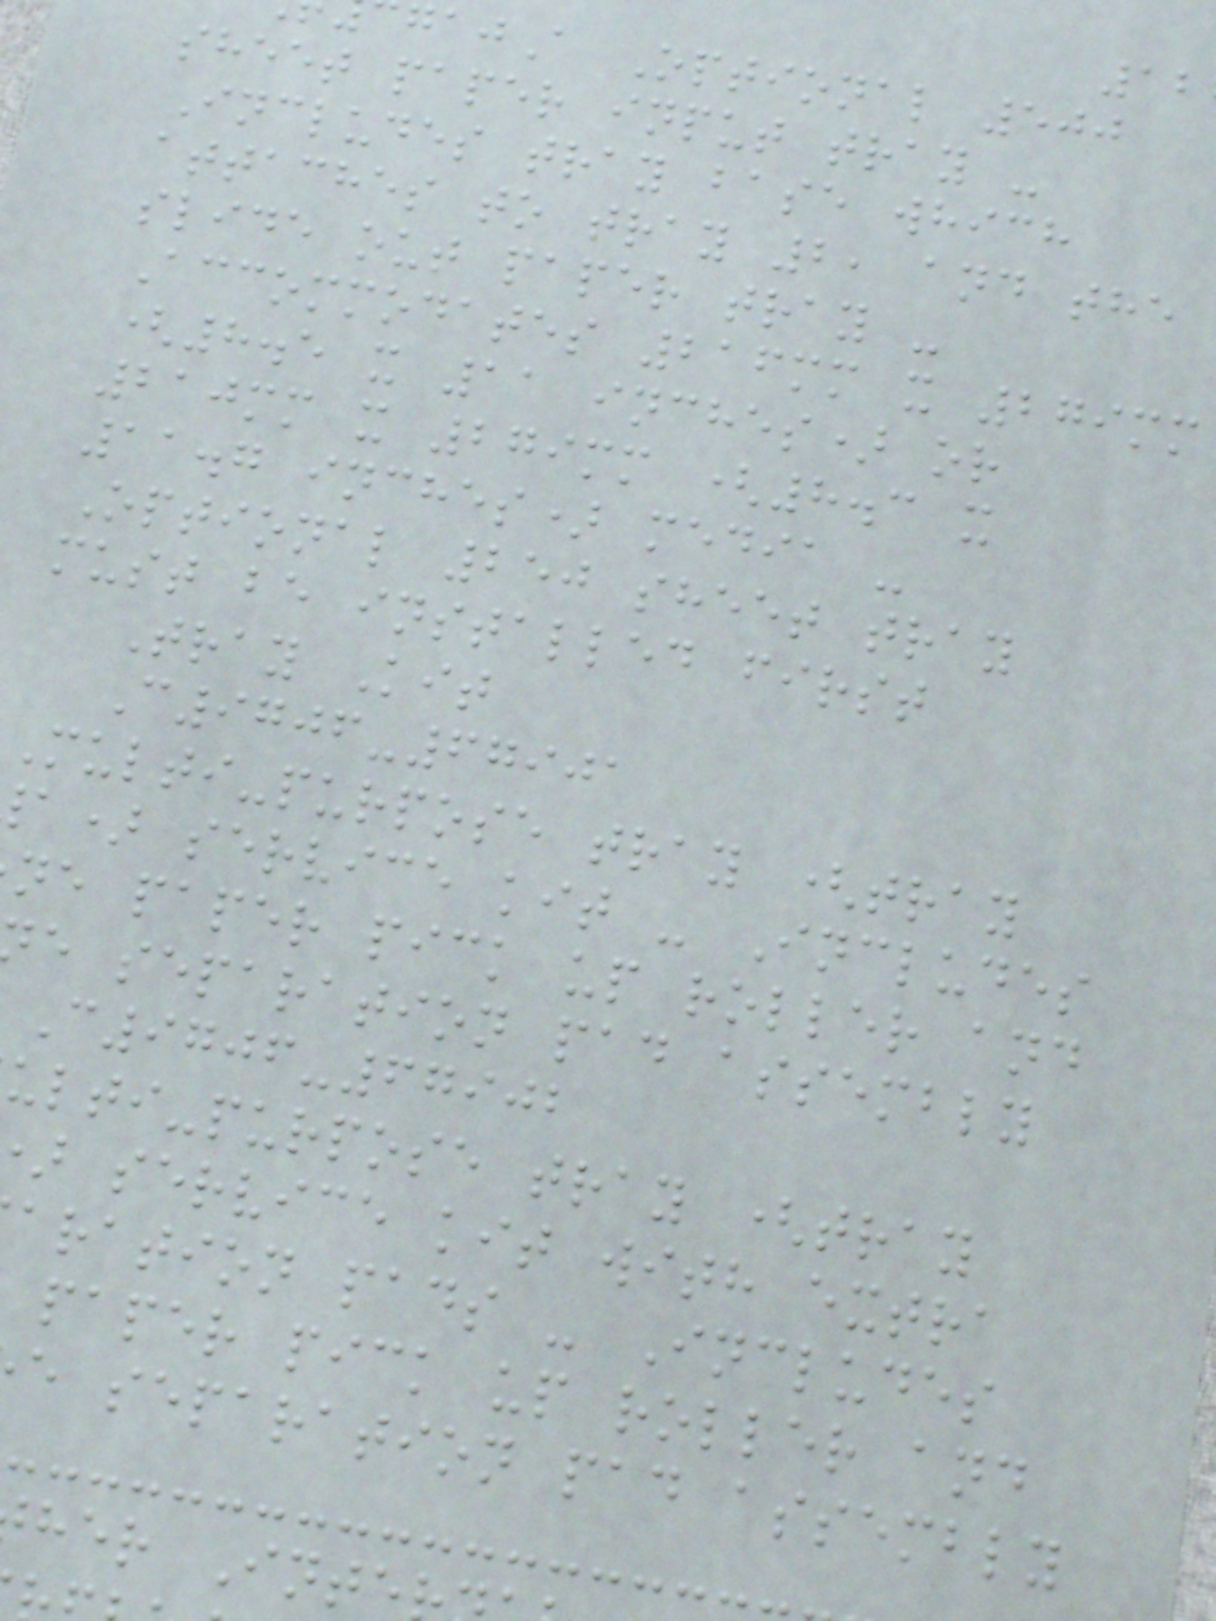A Optional 500
sheet paper input tray -
Includes tray base which
attaches to tray 2, and the
slide out paper tray -
Accommodates 216mm x 279mm
(8.5 x 11 inches) or
210mm x 279mm (8.3 x
11.7 inches) media -
Optional 250 sheet tray
must be installed first
Tray Kit
C9706-67901
Multi-purpose tray (tray
a) service kit - Includes
ne paper pick up roller and
e separation pad assembly
C9706-67902
ulti-purpose tray (tray
service kit with extra
aration pads - Includes
paper pick up roller and
e separation pad assembly
her Inte
